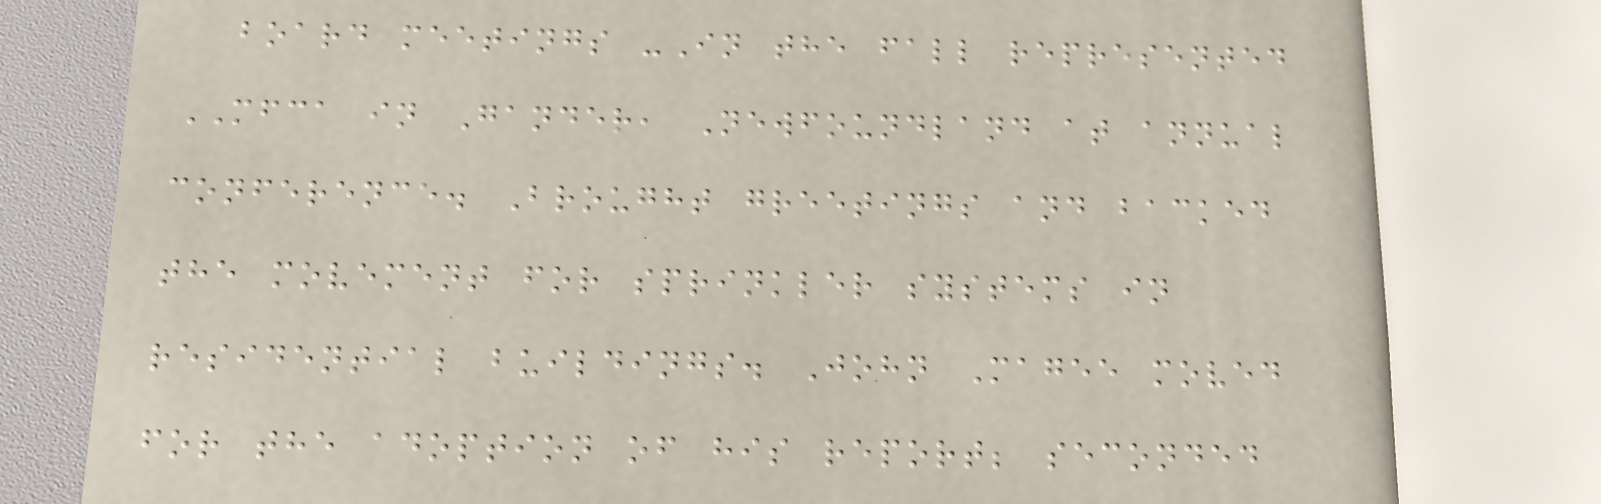board meetings -In the fall represented
MFCA in Gander, Newfoundland at annual
conference. Brought greetings and backed
the movement for sprinkler systems in
residential buildings. John Magee moved
for the adoption of his report; seconded
